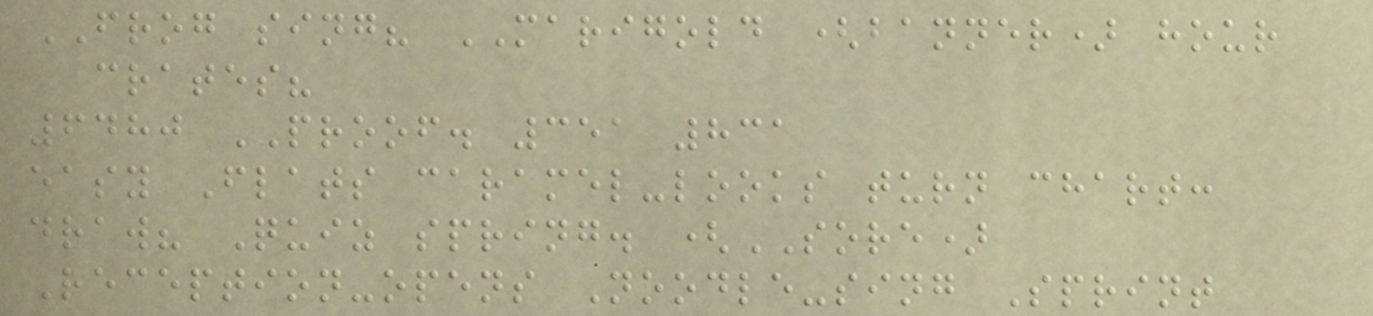FROG sing? MARIGOLD (banner) hour
crates?
6480 PROOF. 351 831
easy Flats caramel-looks turn chart:
draw? Quiz spring. (SORE)
Reception-opens Noodle-sing Sprint
